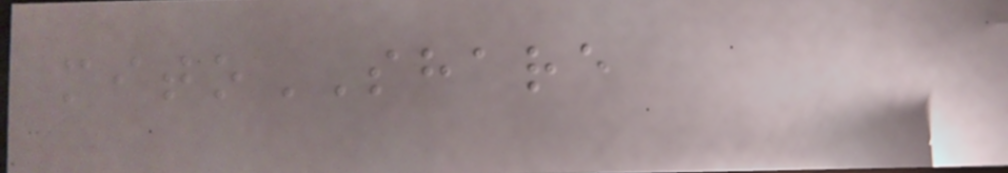mitoSHARE
